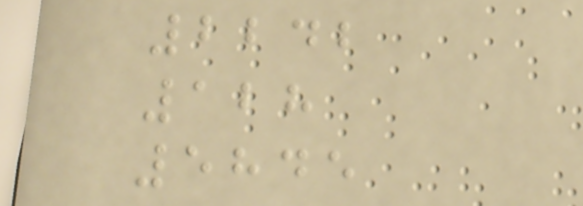2242
128
5845
